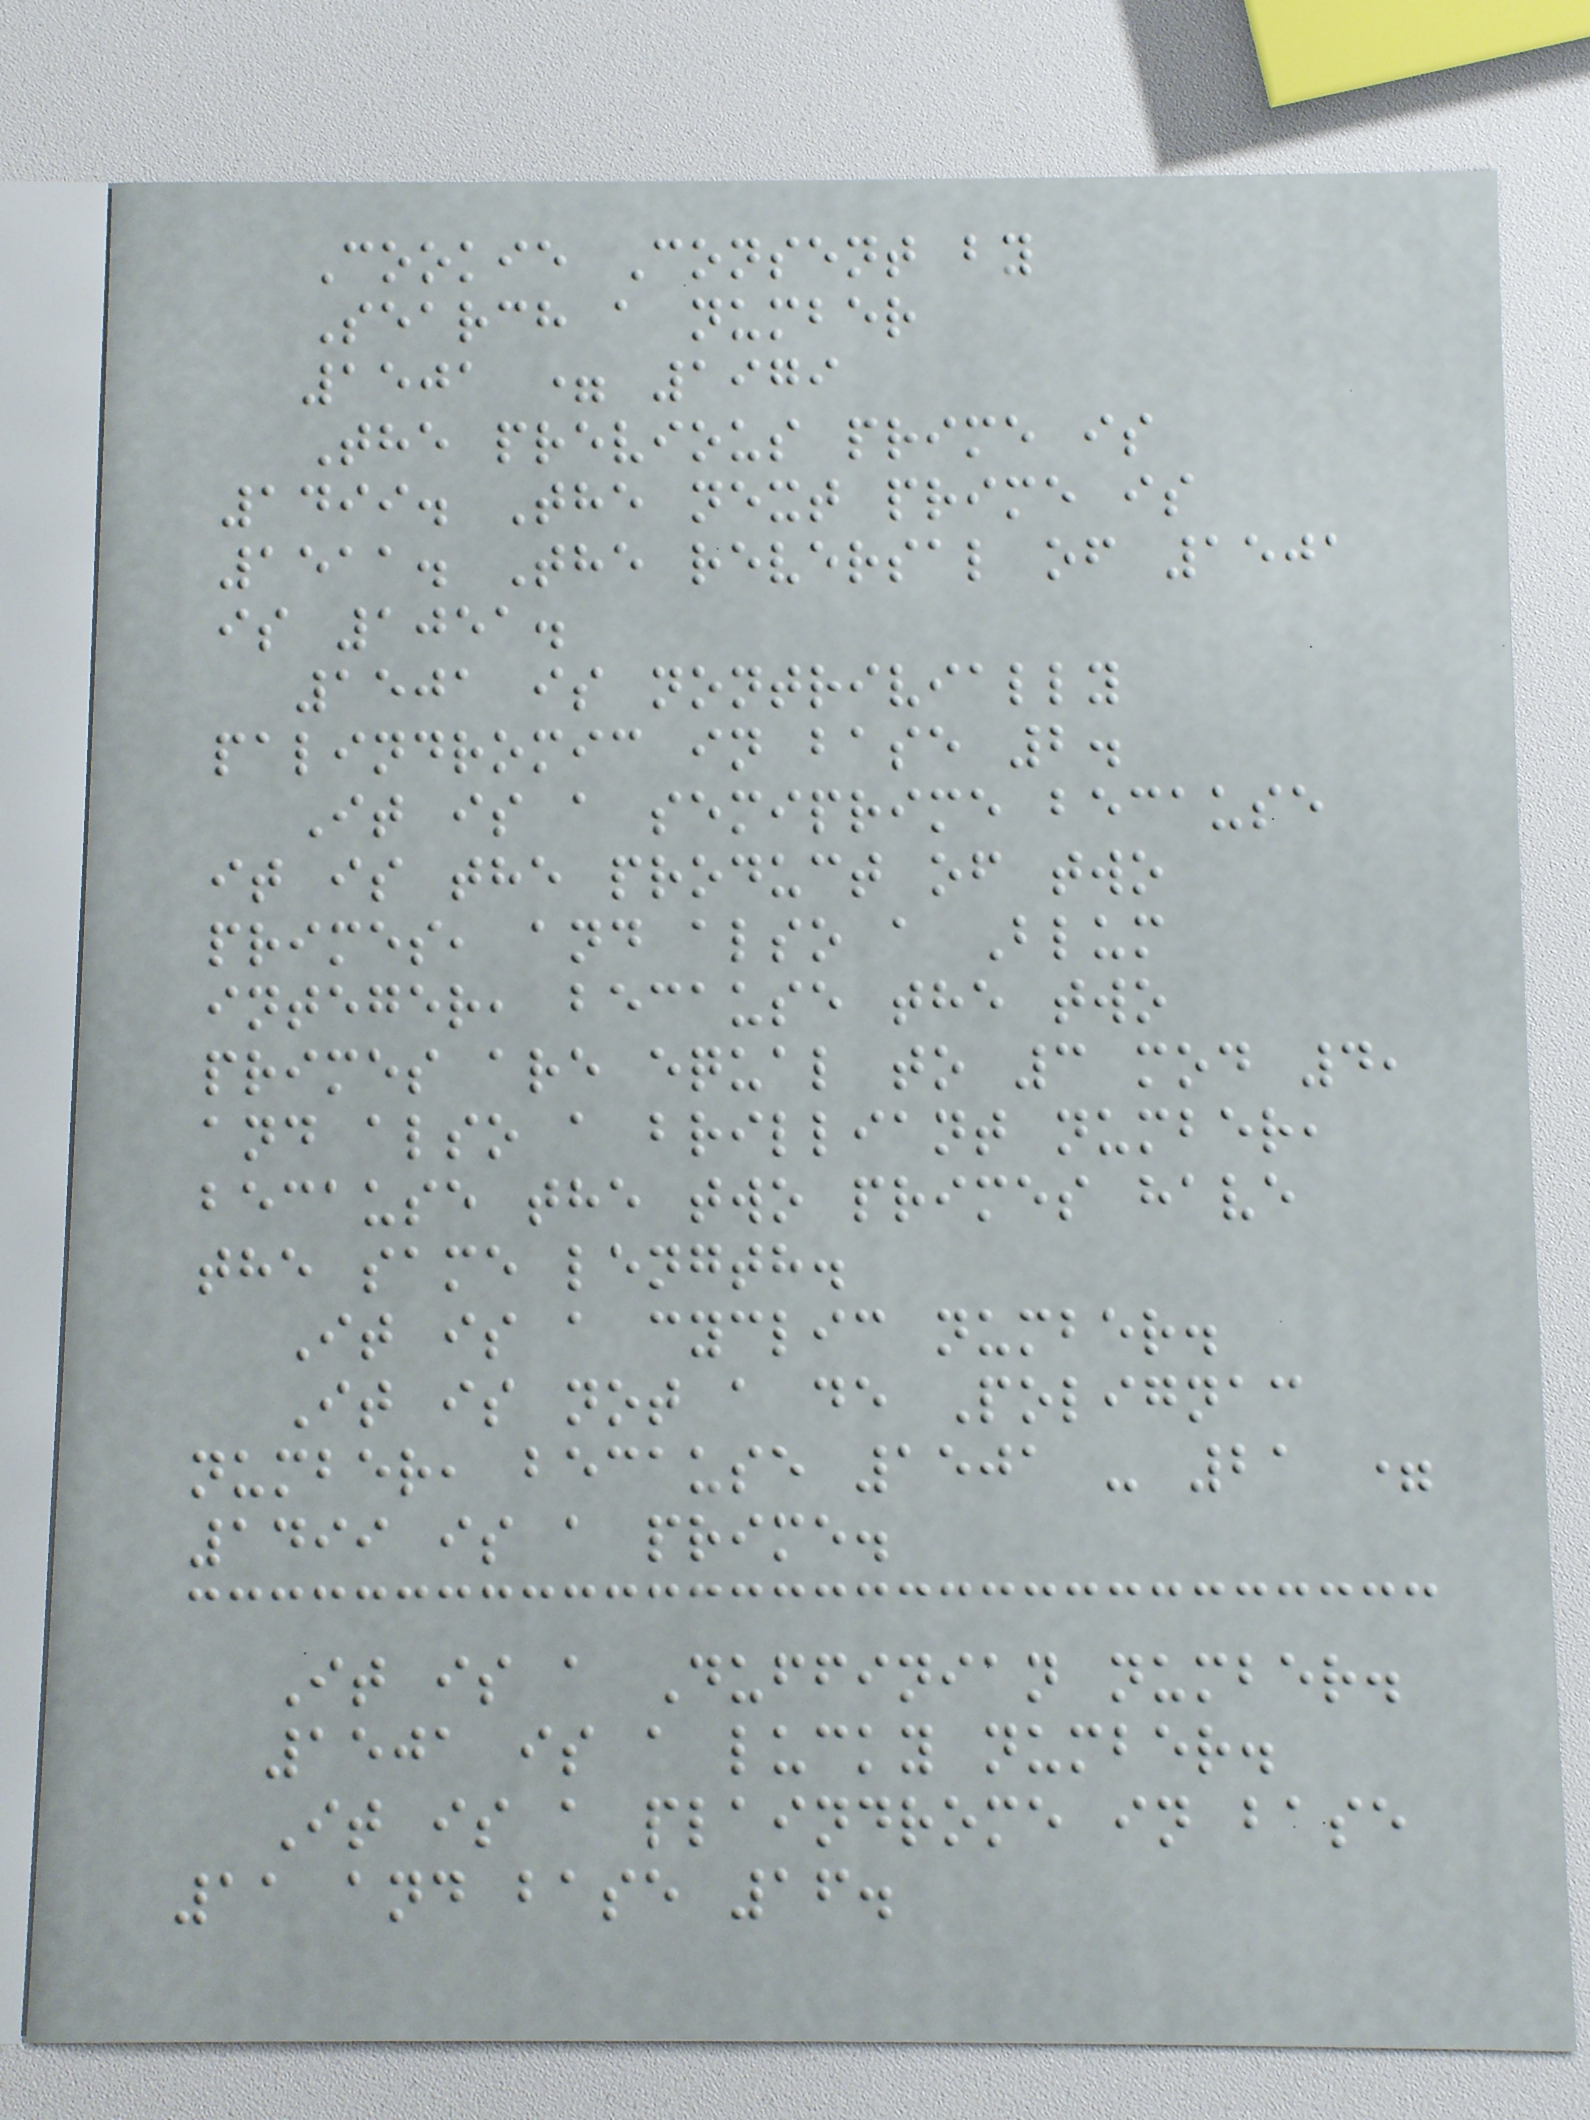Cookie Consent by
Search a number
1501 = 1979
The previous prime is
1499. The next prime is
1511. The reversal of 1501
is 1051.
1501 is nontrivially
palindromic in base 2.
It is a semiprime because
it is the product of two
primes, and also a Blum
integer, because the two
primes are equal to 3 mod 4,
and also a brilliant number,
because the two primes have
the same length.
It is a cyclic number.
It is not a de Polignac
number, because 1501 - 21 =
1499 is a prime.
It is a Duffinian number.
1501 is a lucky number.
It is a plaindrome in base
11 and base 16.
